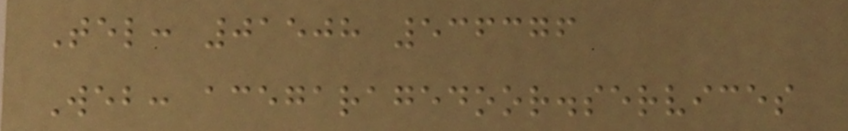Tel: 01508 536376
Web: acegaragedoor.services
